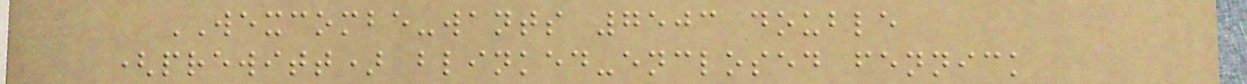WEXCOMBE-wants 7503 double
(prewitt) blinked-enclosed fennick
